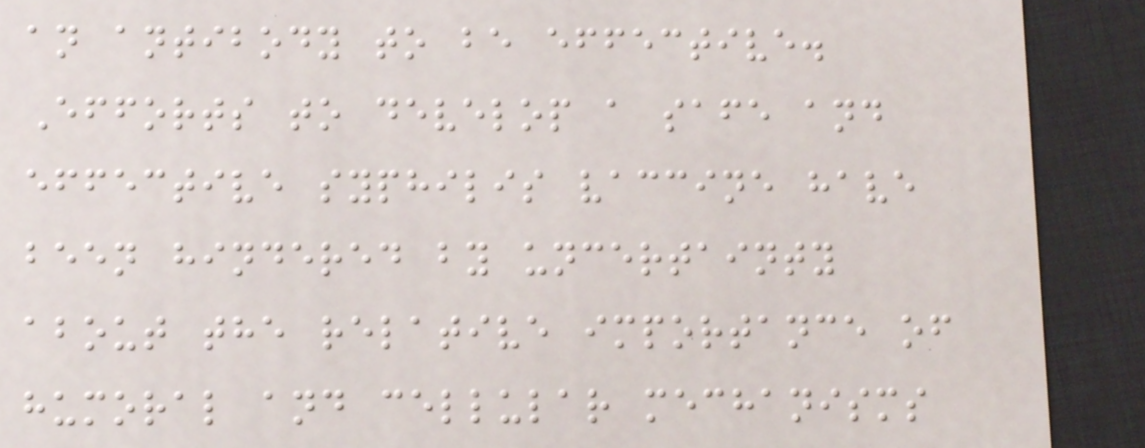an antibody to be effective.
Efforts to develop a safe and
effective syphilis vaccine have
been hindered by uncertainty
about the relative importance of
humoral and cellular mechanisms
